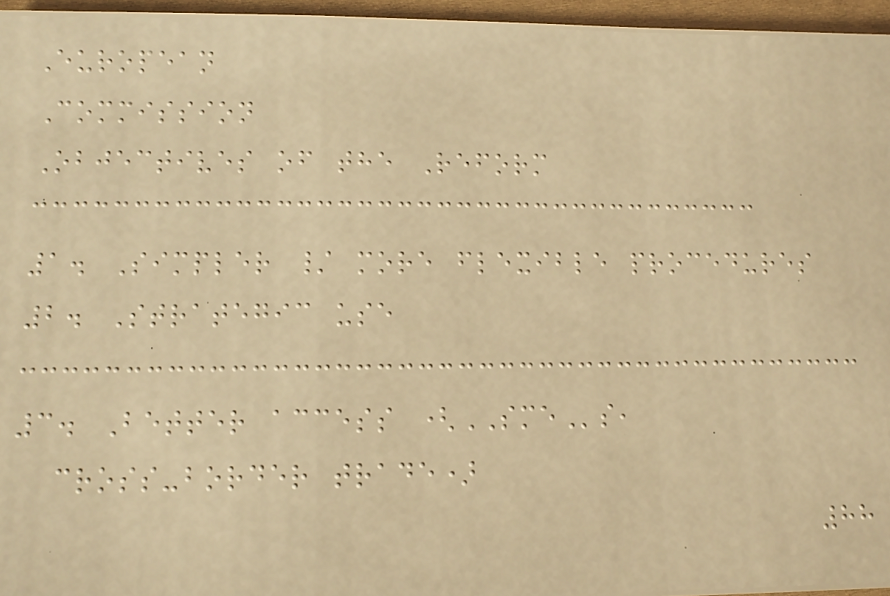European
Commission
Objectives of the Reform
1. Simpler / more flexible procedures
2. Strategic use
3. Better access (SMEs,
cross-border trade)
88
